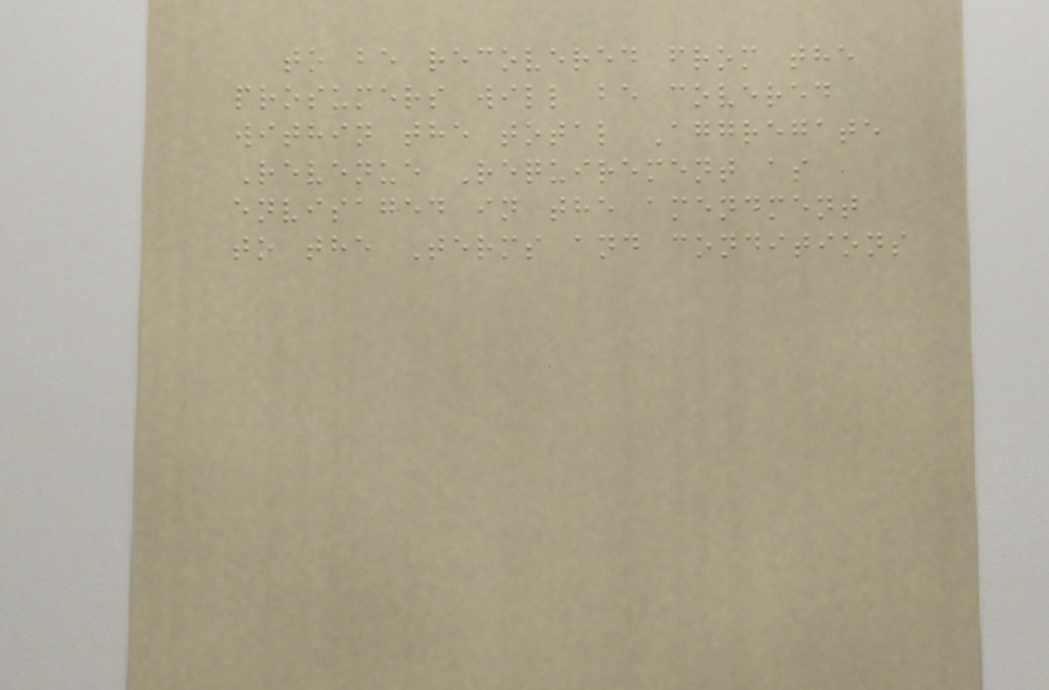to be recovered from the
prosumers will be covered
within the total Aggregate
Revenue Requirement as
envisaged in the amendment
to the Terms and conditions
